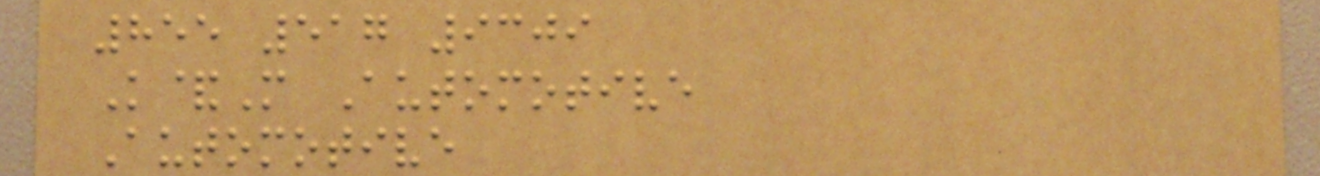855 517 9309
K&M Automotive
Automotive
